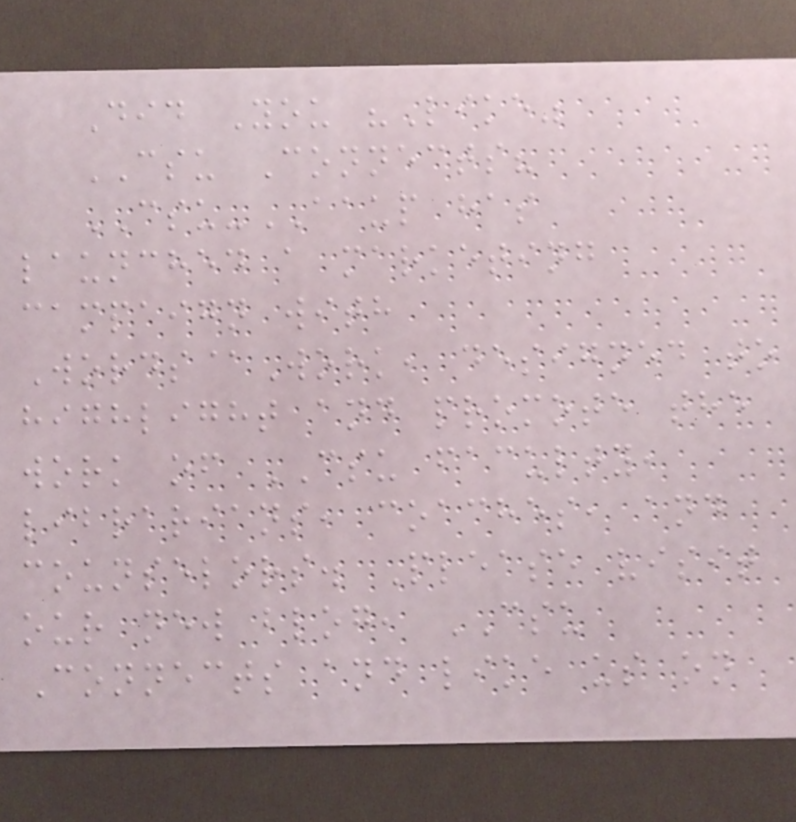Did You "Like"
CSU Connects?
CSU-AAUP has
launched a marketing
campaign with
Words@Work, designed to
highlight and promote the
work of CSU faculty,
librarians, coaches, and
counselors. Please visit
our new blog, CSU
Connects and like us on
